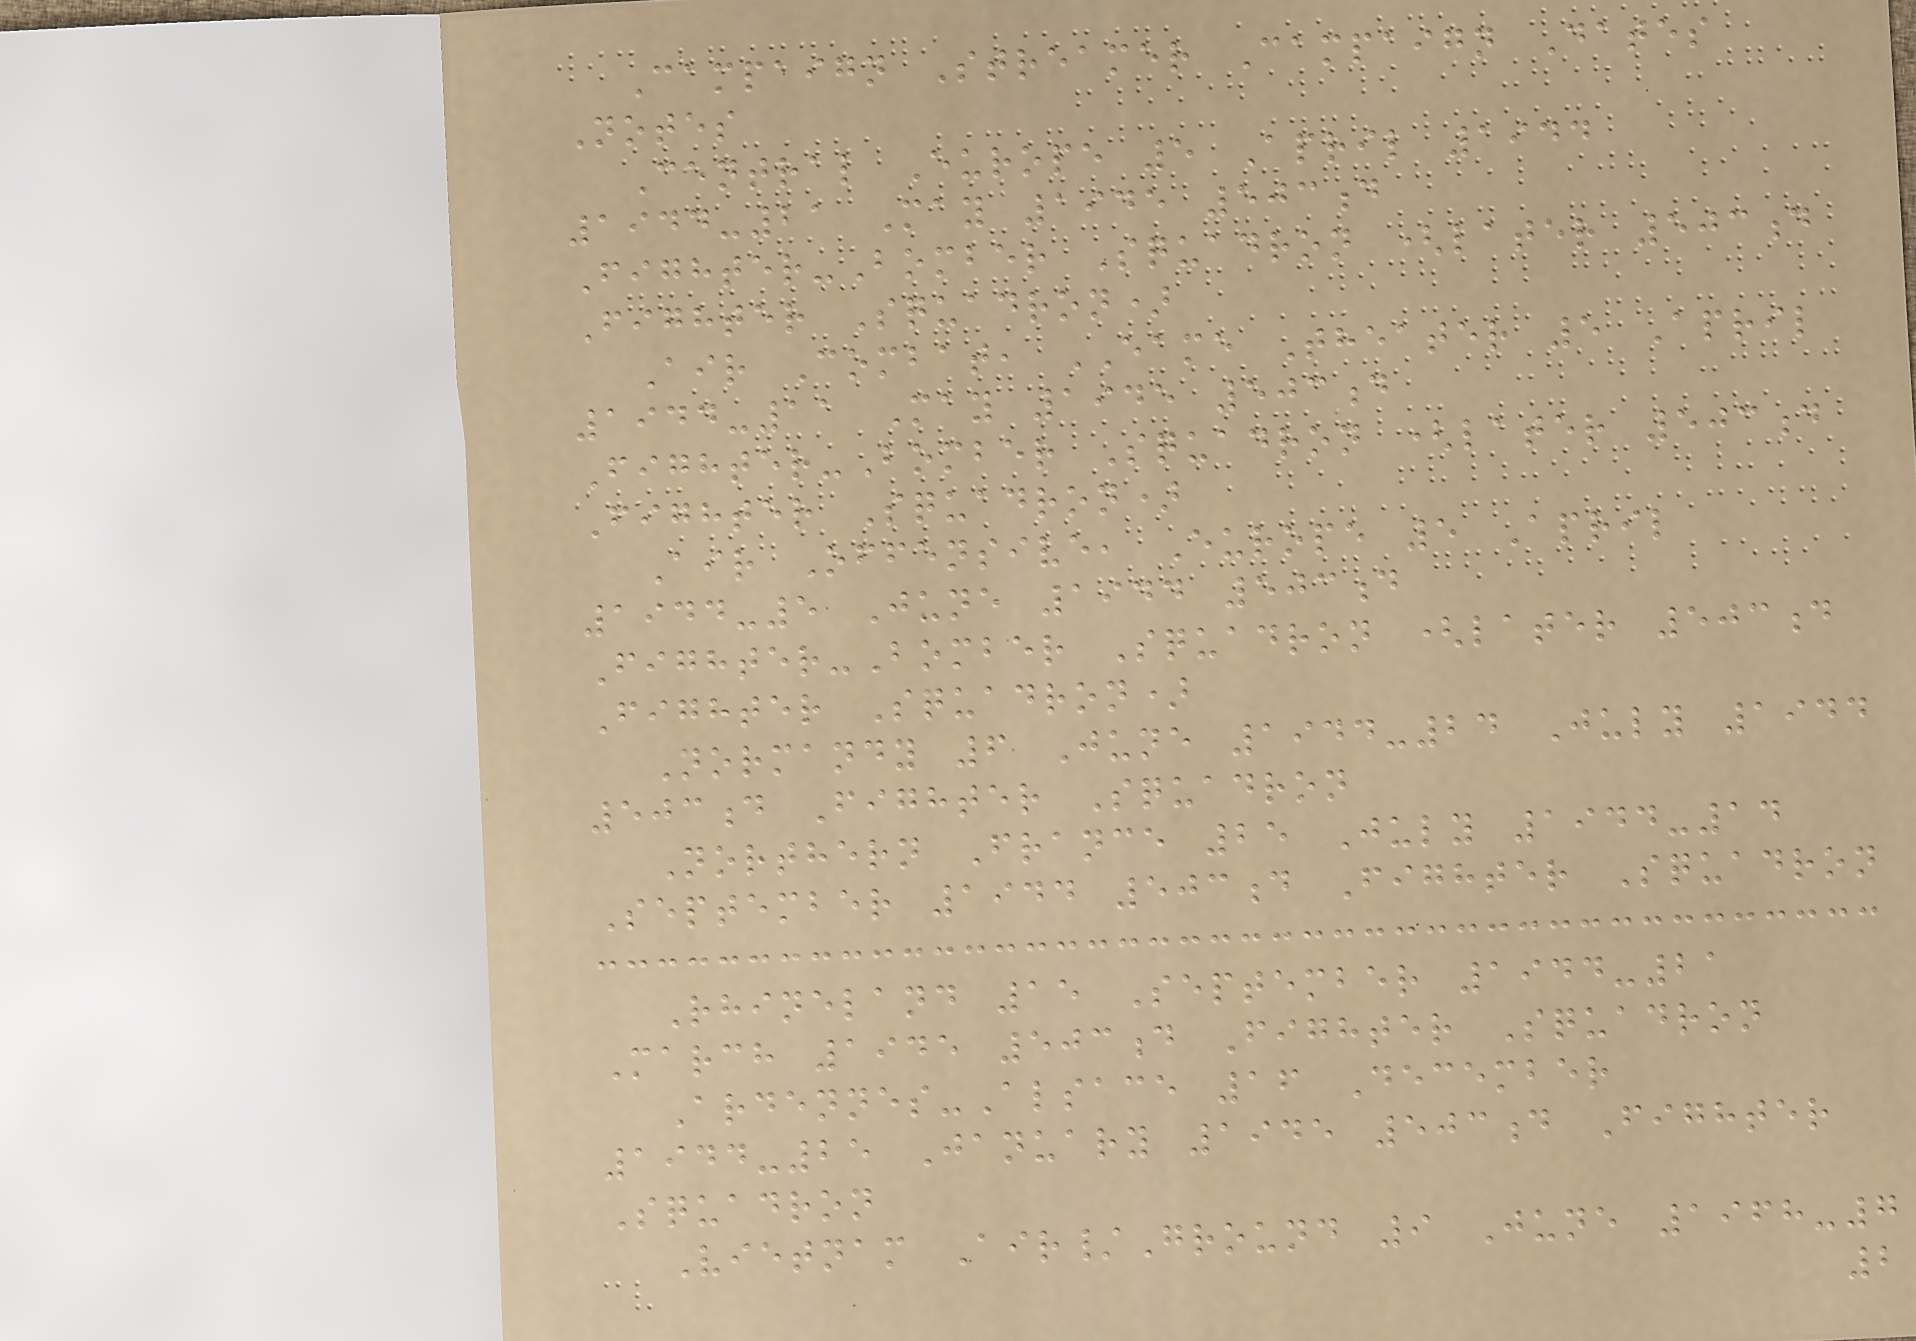Campaign Streamer Campaign Dates
Notes
Central Europe 5 April 1944
1944-21 May 1945 503d
Fighter-Bomber Squadron (later 503d
Fighter Squadron)
Air Combat, EAME Theater 5 April
1944-11 May 1945 503d
Fighter-Bomber Squadron (later 503d
Fighter Squadron)
Air Offensive, Europe 5 April
1944-5 June 1944 503d
Fighter-Bomber Squadron (later 503d
Fighter Squadron)
Normandy 6 June 1944-24 July 1944
503d Fighter Squadron
Northern France 25 July 1944-14
September 1944 503d Fighter Squadron
Rhineland 15 September 1944-21
March 1945 503d Fighter Squadron
Ardennes-Alsace 16 December
1944-25 January 1945 503d Fighter
Squadron
Vietnam Air/Ground 9 June 1968-7
2
